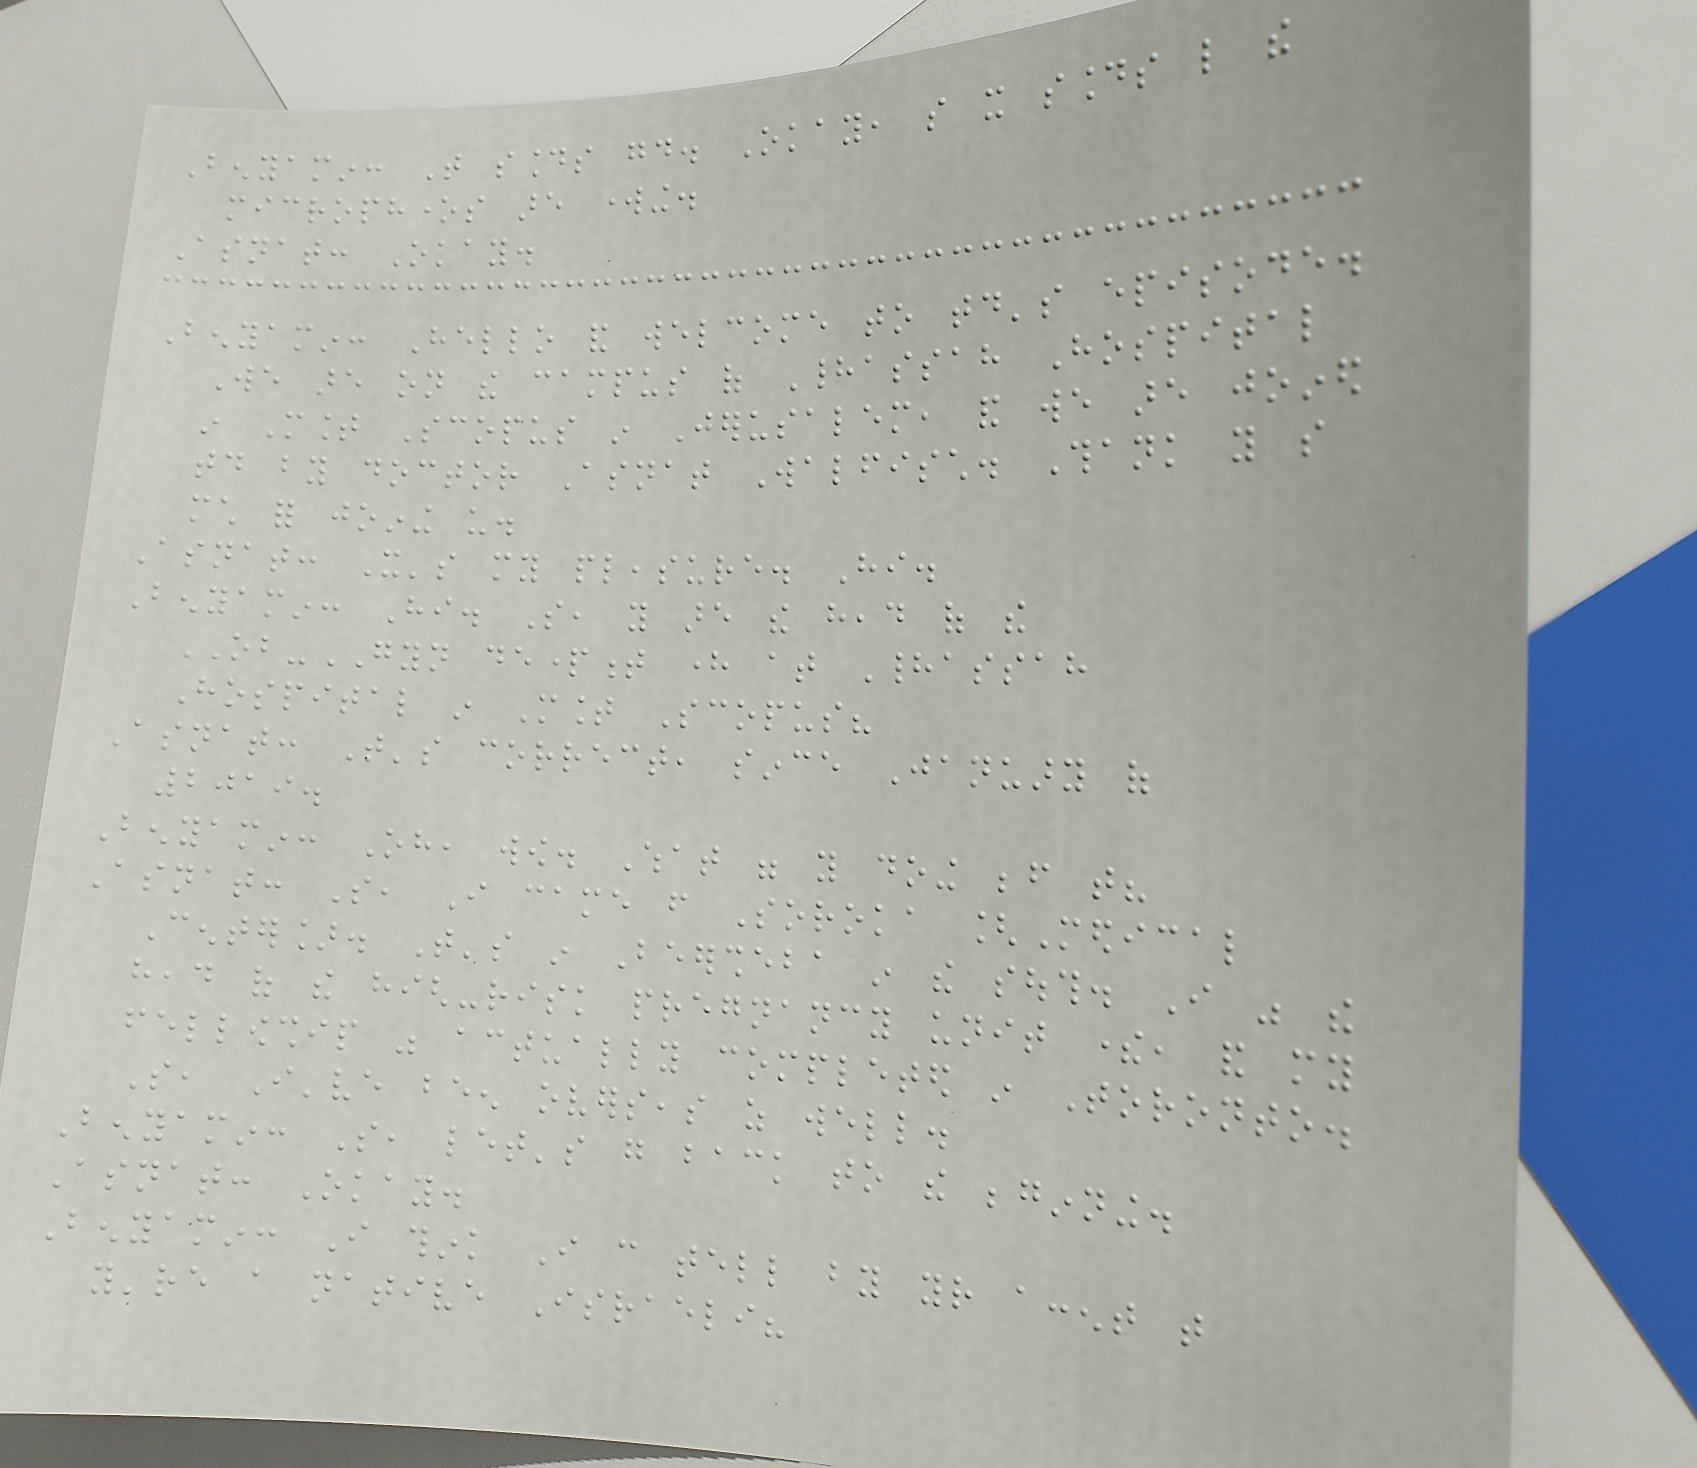Benyamin: That sounds good. Okay, so it sounds like the
microphones are working.
Asnat: Okay.
Benyamin: Hello and welcome to today's episode.
We are on the campus of Hadassah Hospital
in Mount Scopus in Jerusalem, and we are joined
today by doctor Asnat Walfisch. Thank you so
much for joining us.
Asnat: It's my pleasure. Hi.
Benyamin: Hi. So, you are the head of the
OB-GYN department here at Hadassah
Hospital in Mount Scopus?
Asnat: That's correct, since January of
2019.
Benyamin: Oh, wow. What were you doing before that?
Asnat: So, I came from Soroka [Medical
Center]. That's in Beersheba in the south. I was the
head of the high-risk pregnancy unit there, and my
fellowship was actually completed in Toronto.
So, I've been overseas as well.
Benyamin: So, let's go back to the beginning.
Asnat: Okay.
Benyamin: I think I can tell by your accent that
you're a native Israeli?
